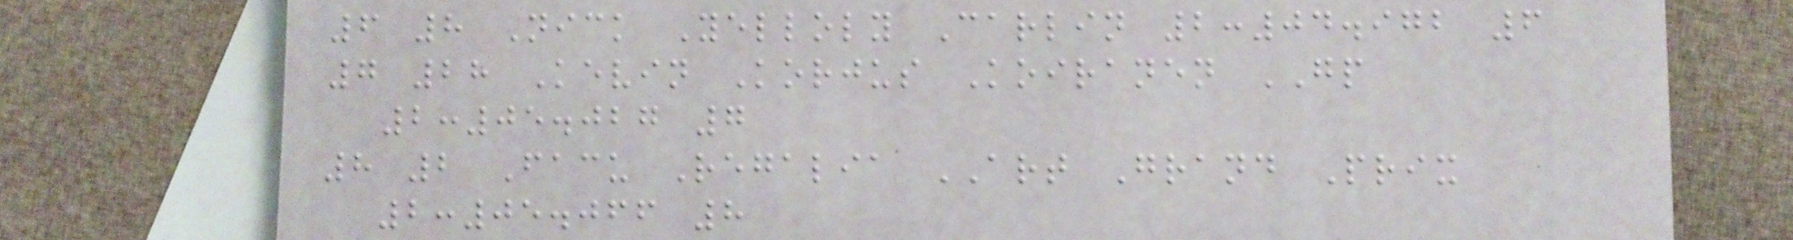6 8 Nick Yelloly Carlin 2:04.972 6
7 28 Kevin Korjus Koiranen GP
2:05.027 7
8 2 Facu Regalia ART Grand Prix
2:05.066 8
